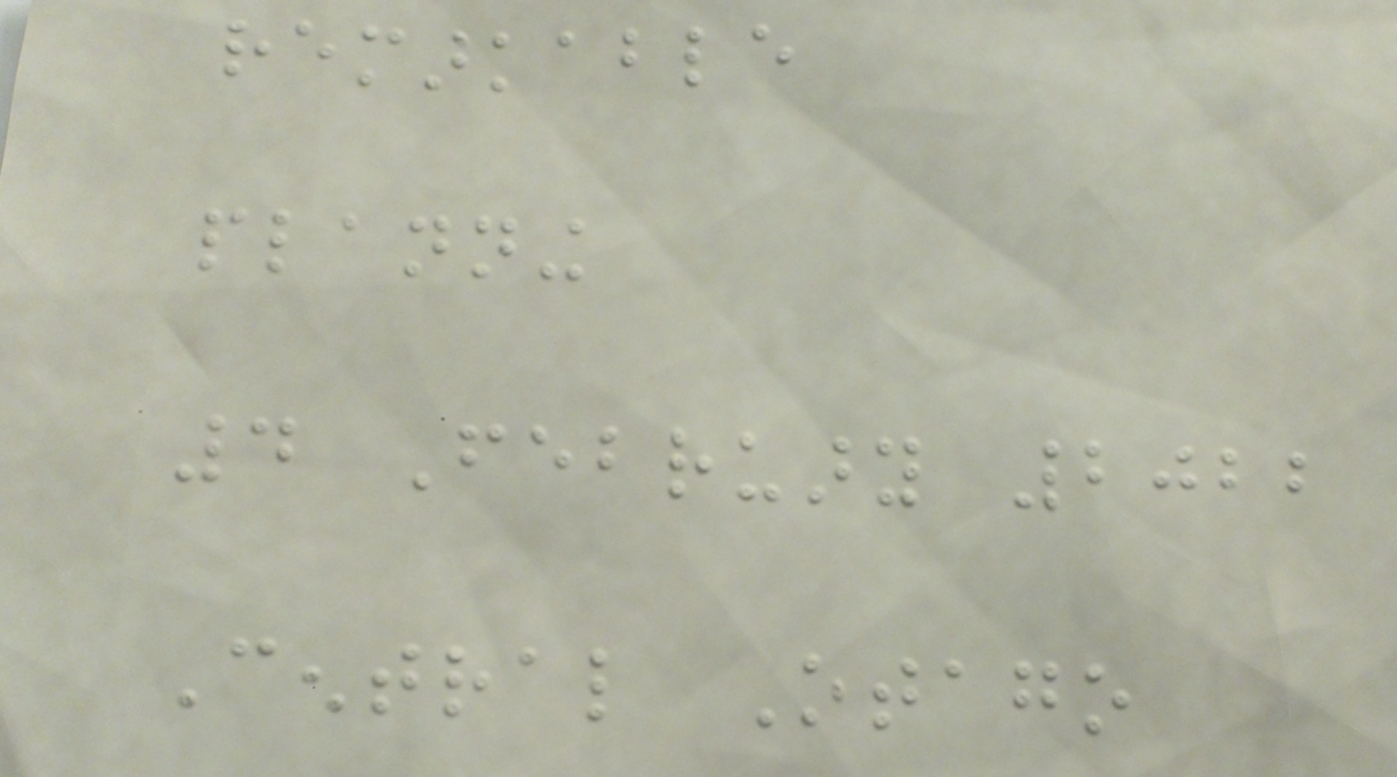remarkable
planning
4 February 2022
Central Otago
